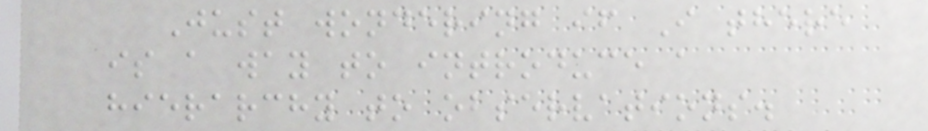Just wondering if I there
is a way to introduce a
hierarchy to observations.
